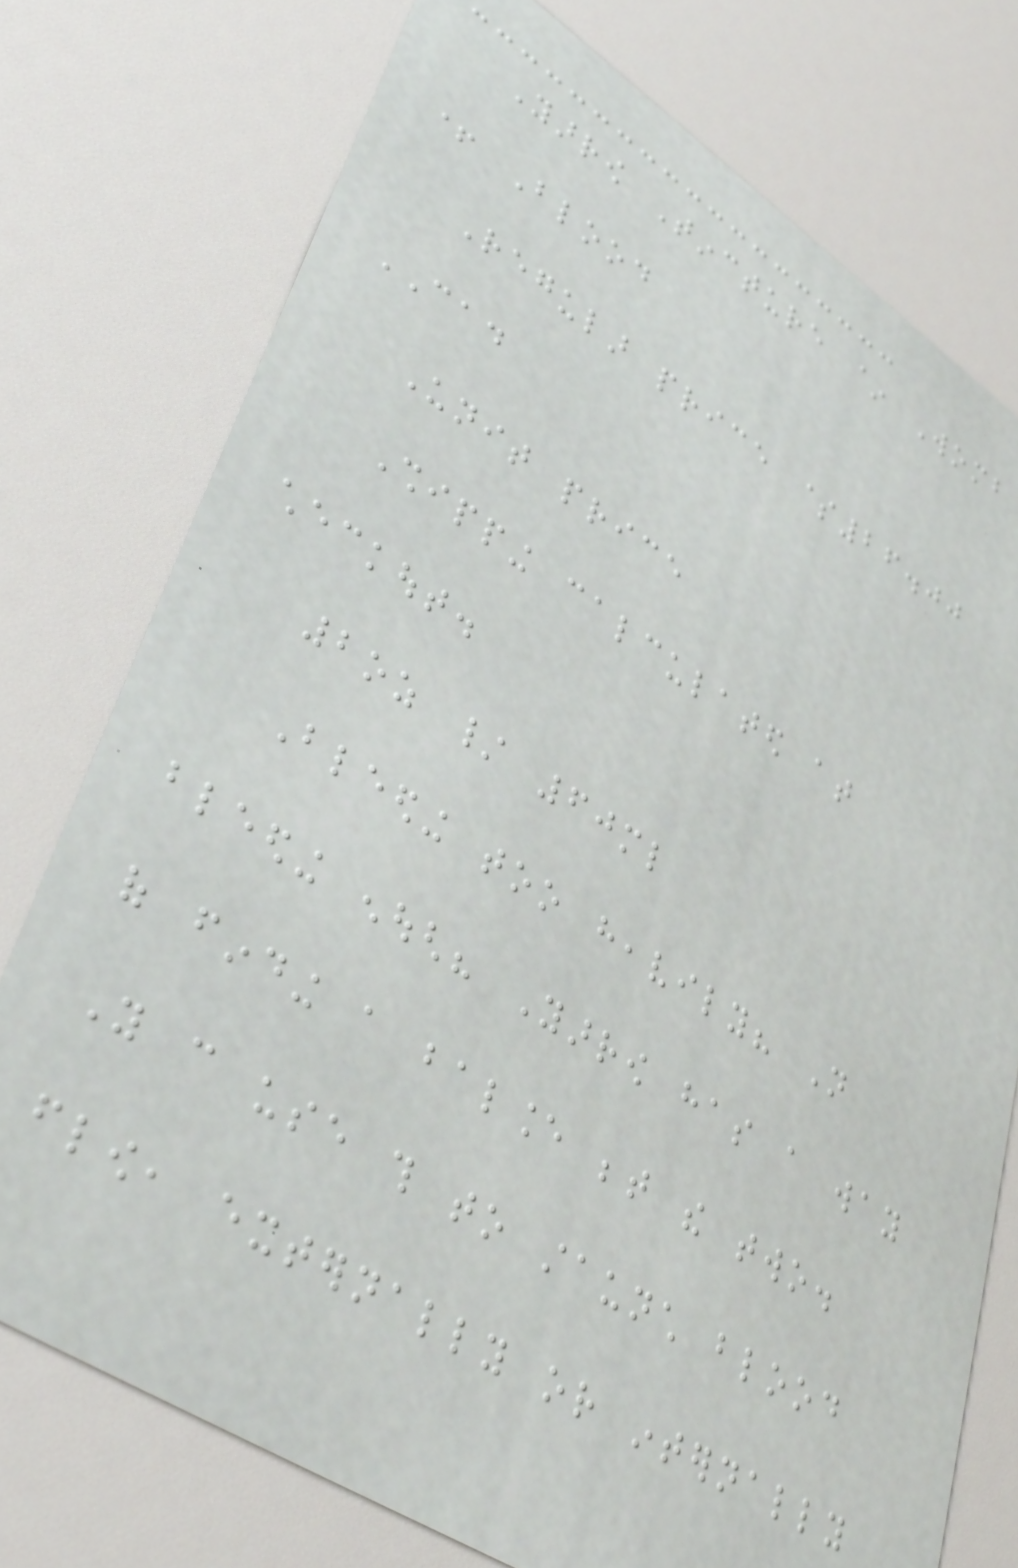Yarrow Tincture ~ Womb
+ Blood
Regular price $26.00
CAD
Unit price
Shipping calculated at
checkout.
2oz / 60ml
Bleeding too heavily? Not
bleeding enough? Yarrow has a way
of finding a balance between the two.
You can use this to staunch blood
flow, externally or internally
